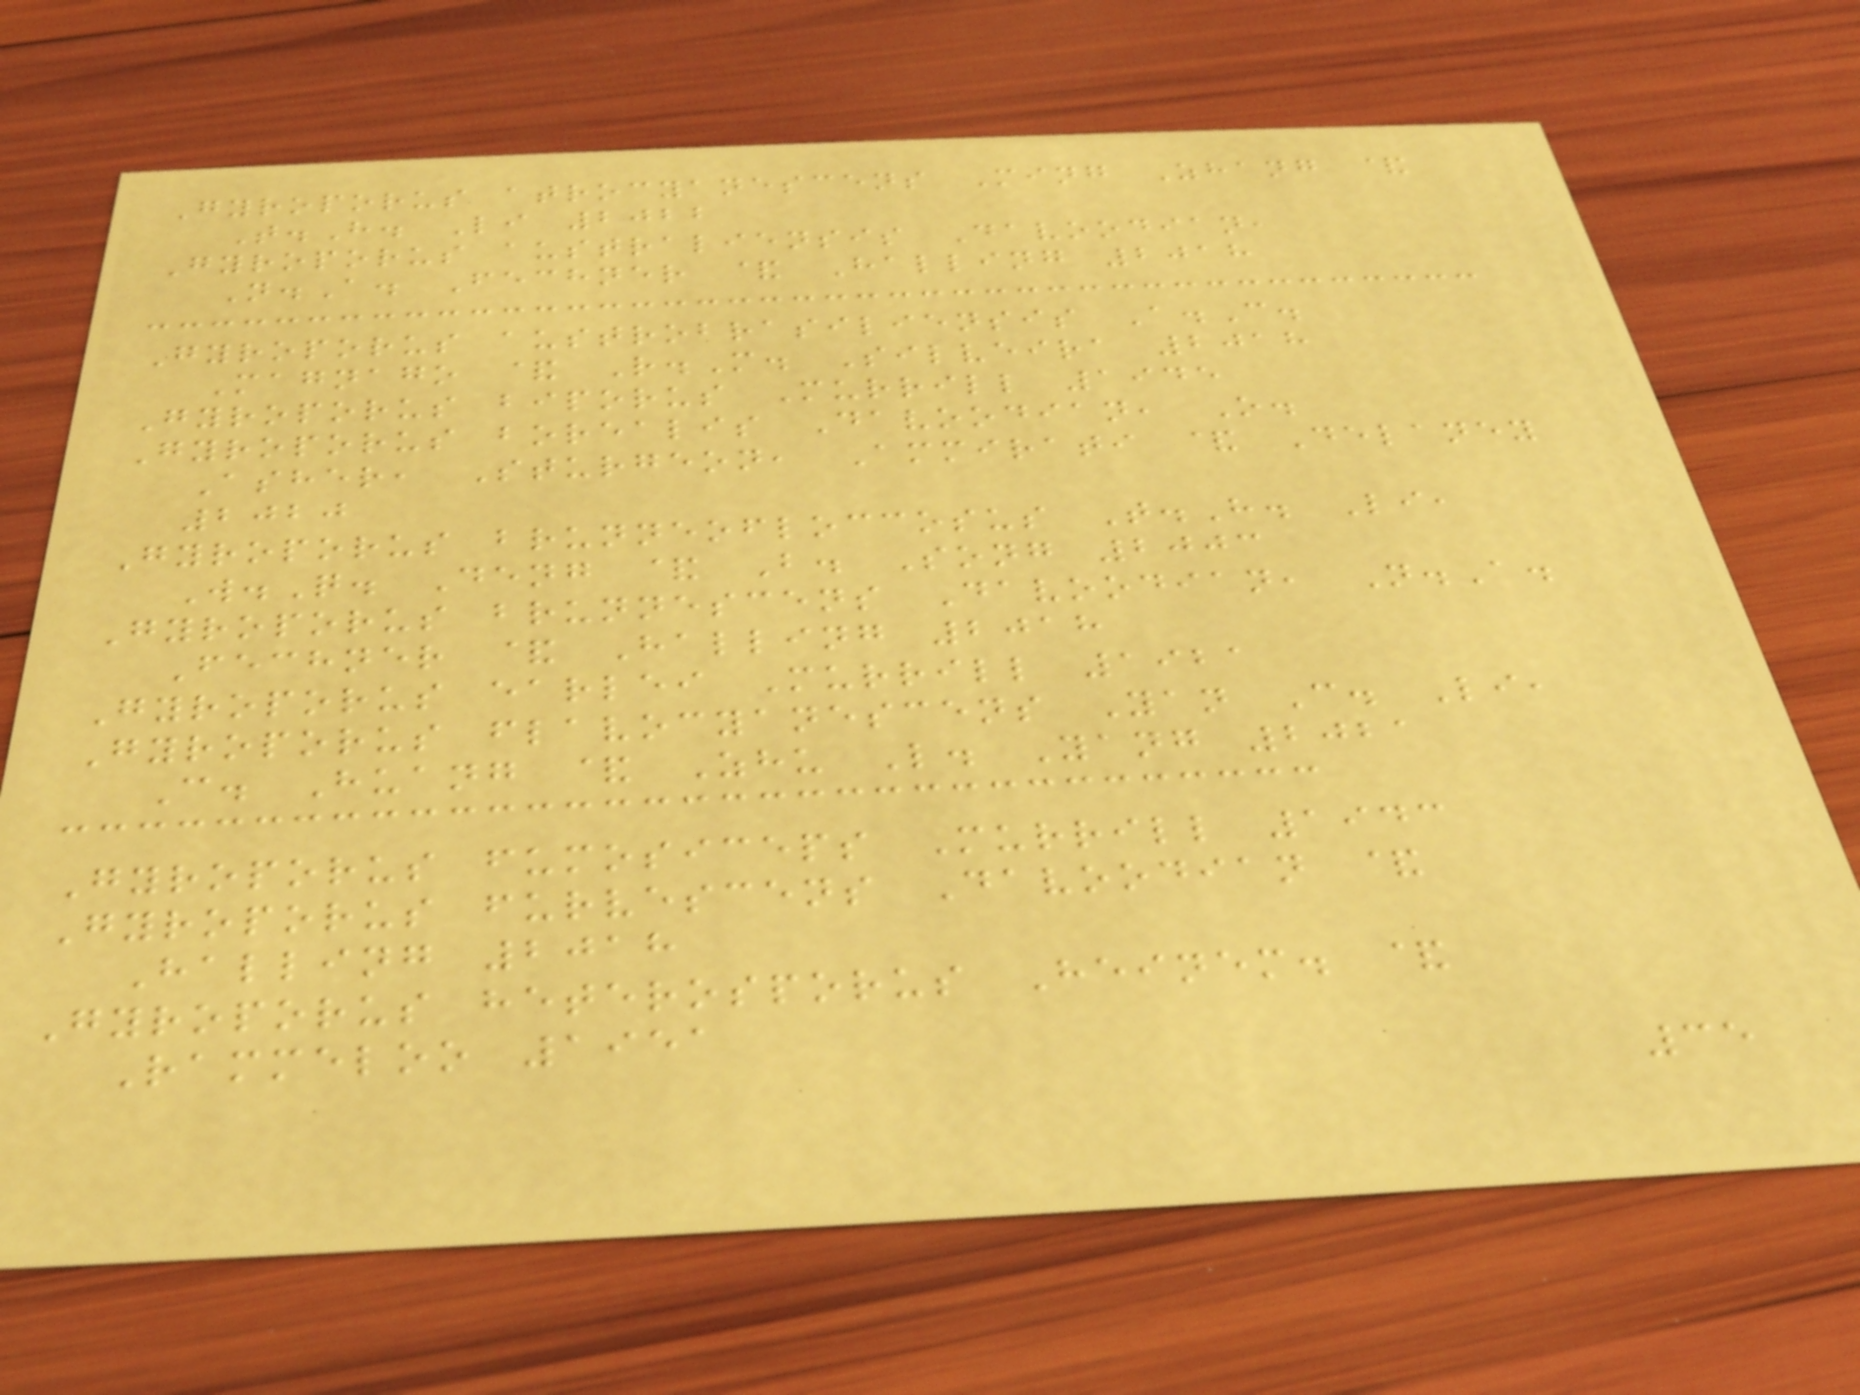Gyroporus atrocyanescens Ming Zhang &
T.H. Li 2022
Gyroporus australiensis Davoodian,
N.A. Fechner & Halling 2018
Gyroporus austrobrasiliensis A.C.
Magnago & R.M. Silveira 2018
Gyroporus biporus Murrill 1945
Gyroporus borealis Davoodian, O.
Asher, Sturgeon, Ammirati & Delaney
2020
Gyroporus brunneofloccosus T.H. Li,
W.Q. Deng & B. Song 2003
Gyroporus brunnescens Davoodian, N.A.
Fechner & Halling 2018
Gyroporus earlei Murrill 1921
Gyroporus flavocyanescens Yan C. Li,
C. Huang & Zhu L. Yang 2021
Gyroporus fumosiceps Murrill 1943
Gyroporus furvescens Davoodian &
Halling 2018
Gyroporus heterosporus Heinem. &
Rammeloo 1951
35
